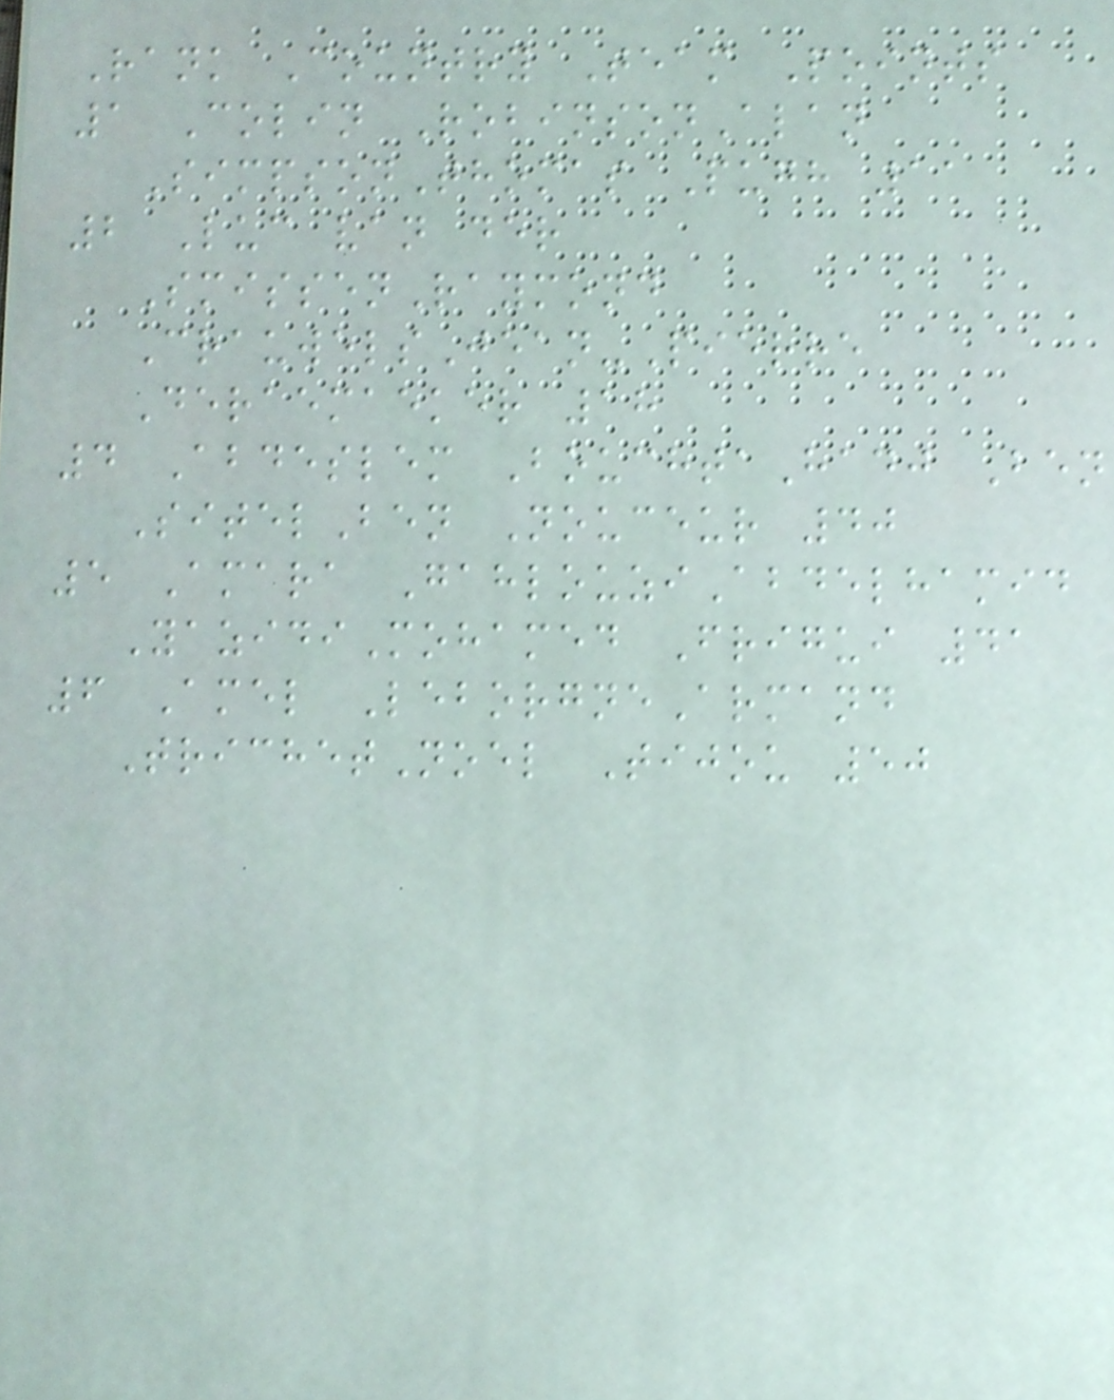Rank Country Team Points
1 Colin RobinsonAlan
SimpsonThomas Pugh 11
2 Luc van der
SmissenRaymond
CrauwelsJean-Pierre
Deraemaeker 18
4 Abdeslem BouchtaHadj Ben
SitelBen Nouceur 40
5 Amara GahlouziAbdelhamid
YazidiMohamed Frigui 41
6 Amel LeborgneArmand
TrichetNoel Tijou 50
